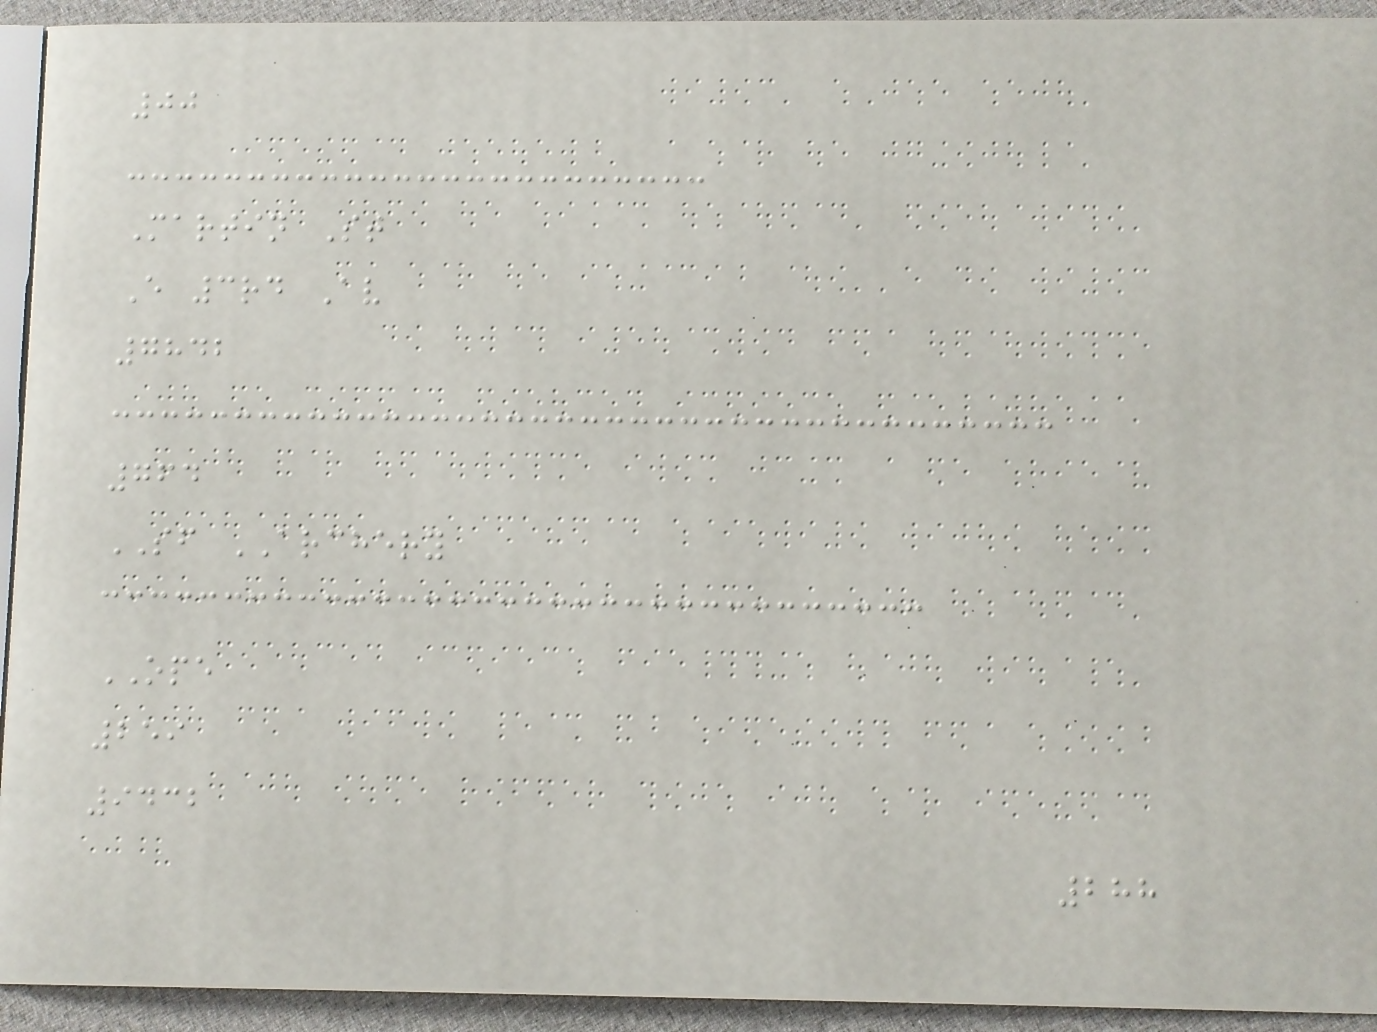00
Martin St
E 3rd Av
7842
764
SF ARCHERY
OPE
259
9432
288
